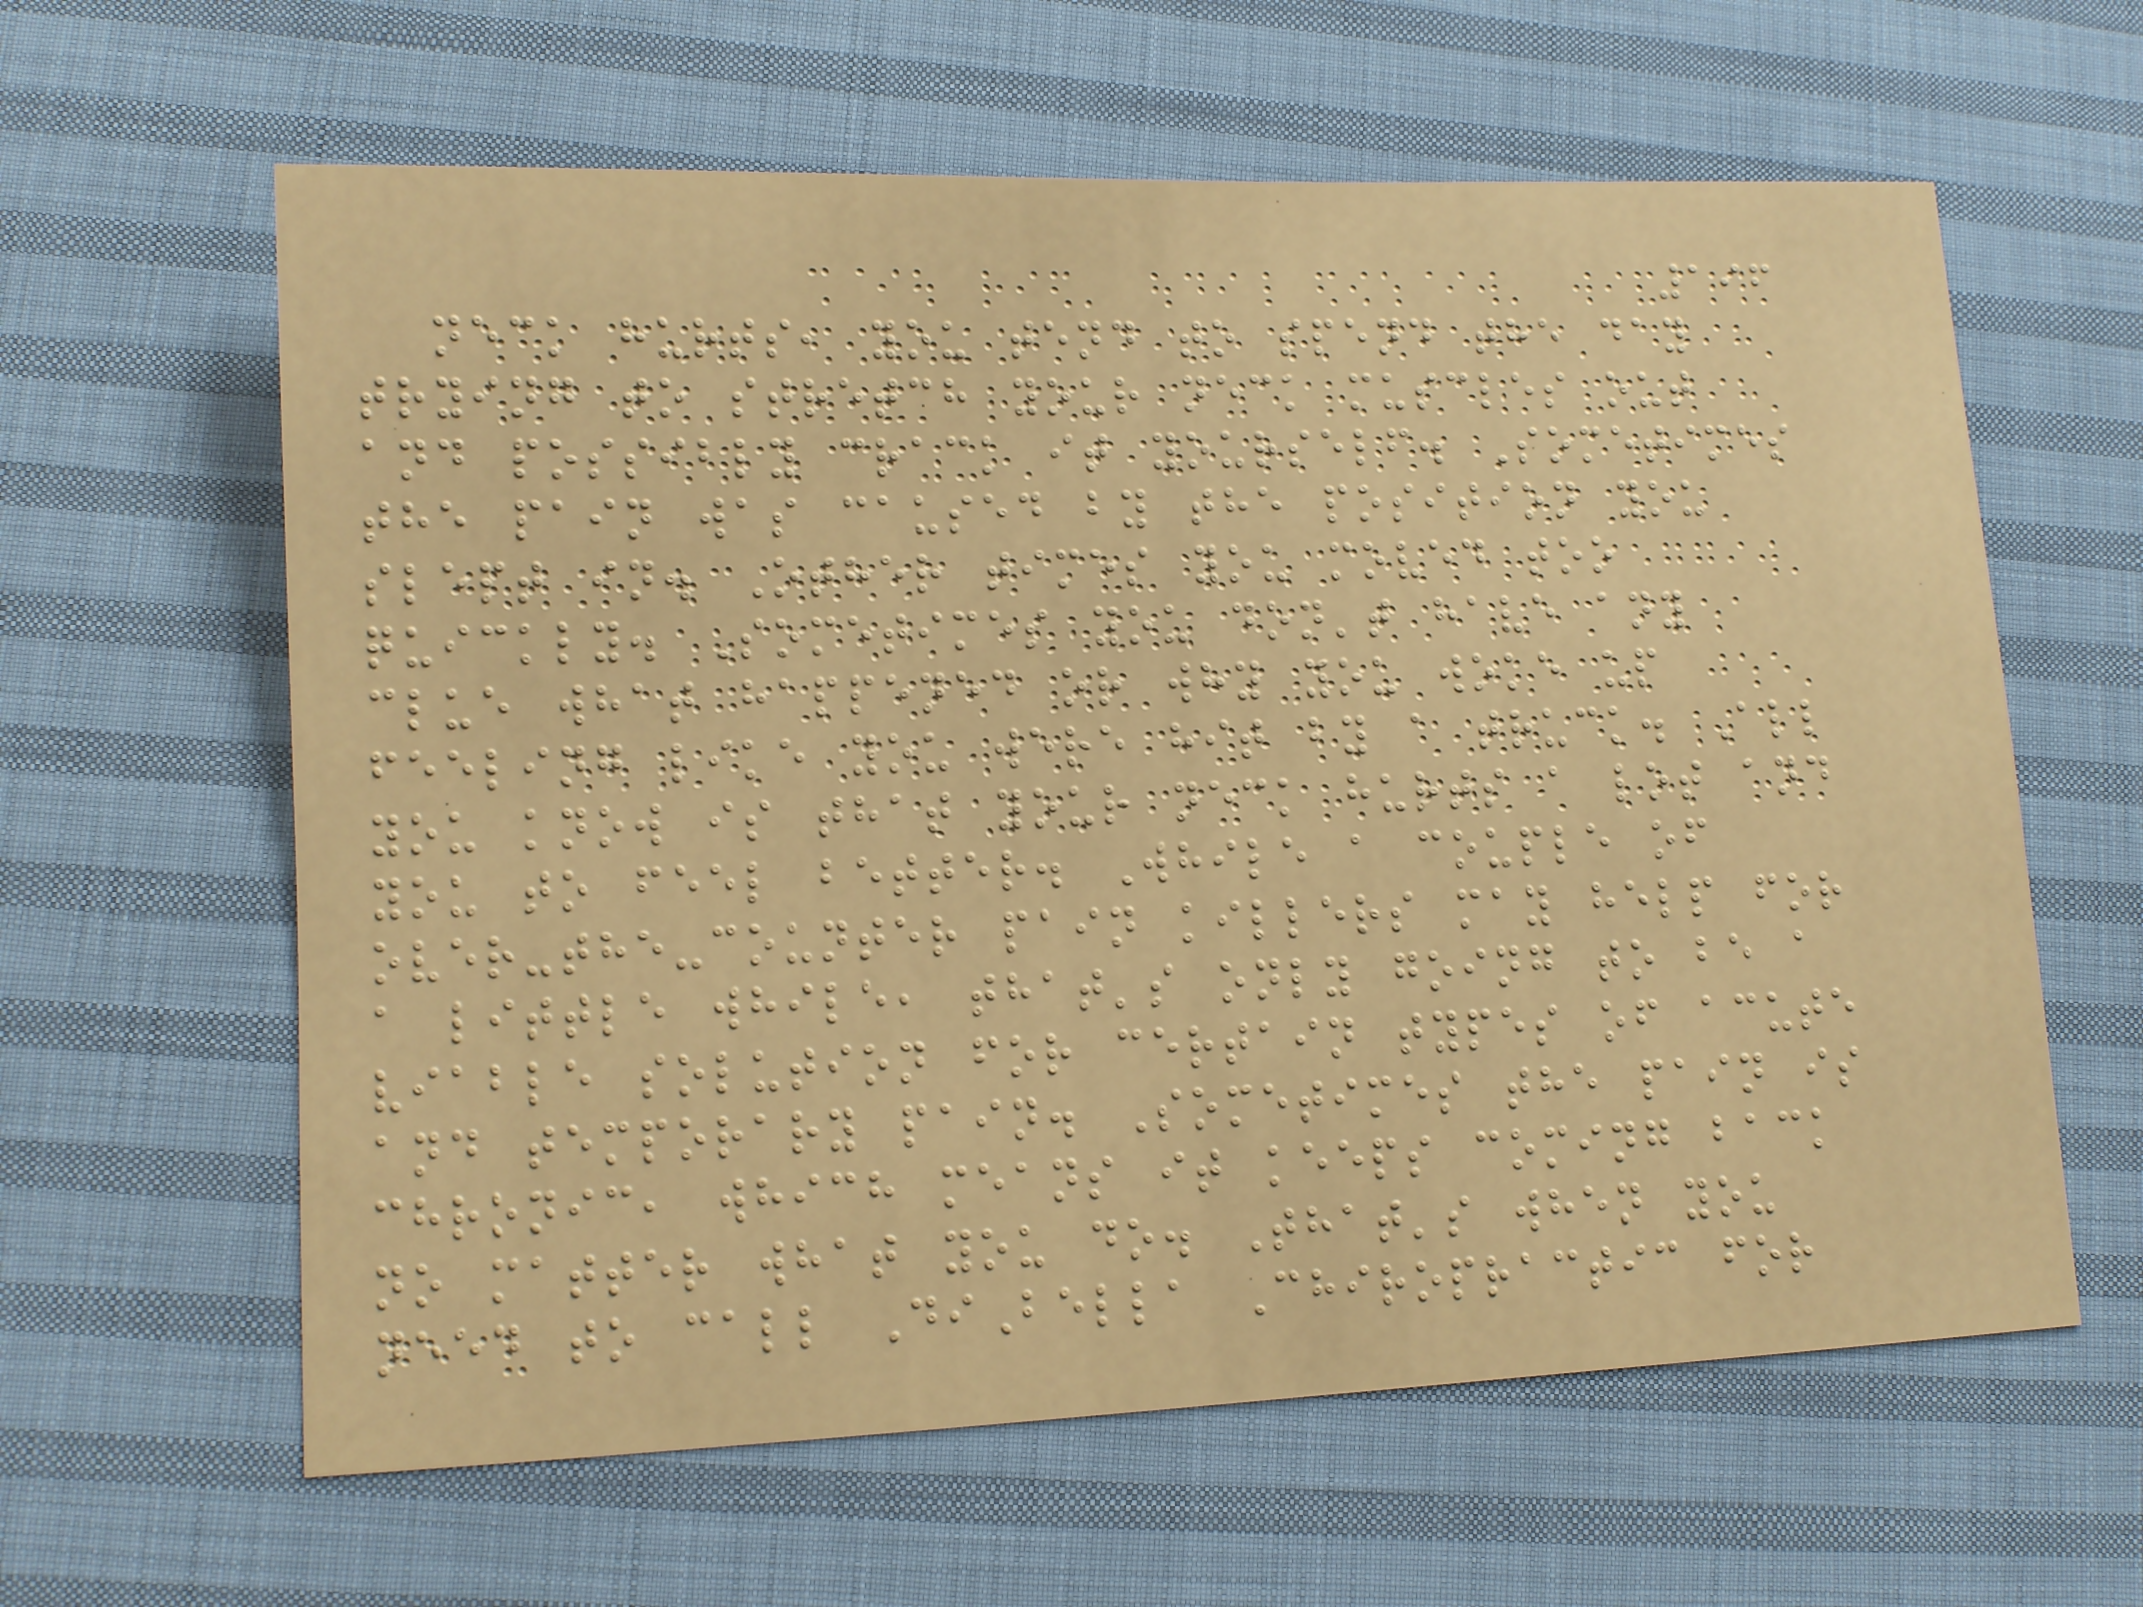196
neck hurts, you tend to spend the day
trying to stretch your neck muscles out
and possibly crack it yourself. Sometimes
the pain was caused by the position you
slept in. Other times you moved too
quickly. Sometimes you don't have any
clue what happened or why you woke up
feeling like you were hit by a truck. All
you know is that your neck hurts a lot and
you to feel better. While a couple of
over-the-counter pain killers may help for
a little while, that's only going to be a
viable solution for certain types of acute
and temporary pain. Sometimes the pain is
chronic, which means it keeps coming back
no matter what you do. That's when you
need to call DiBella Chiropractic for
